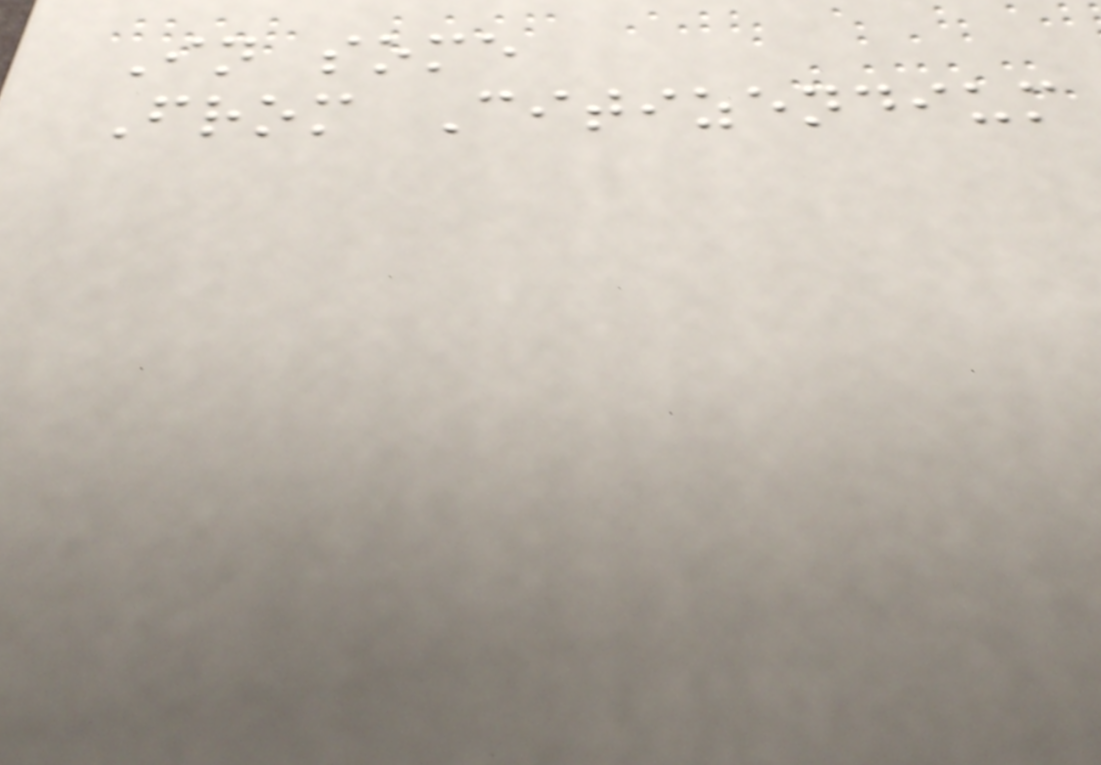In some
From Citizendium
